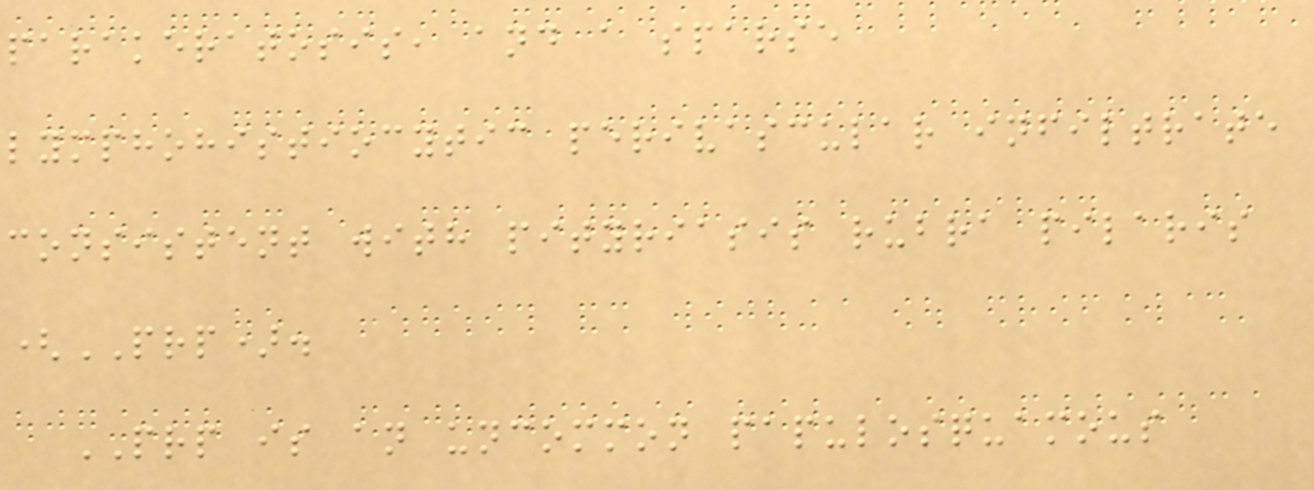parakeratosis, and a sparse
lymphohistiocytic perivascular infiltrate
consistent with pityriasis rubra pilaris
(PRP).
PRP is an uncommon papulosquamous
